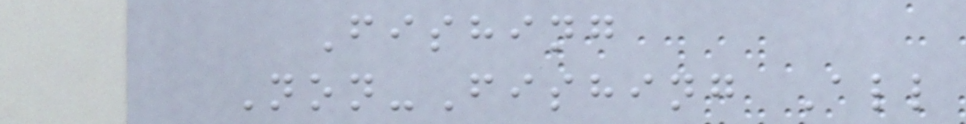Fishing
Non-Fishing All
